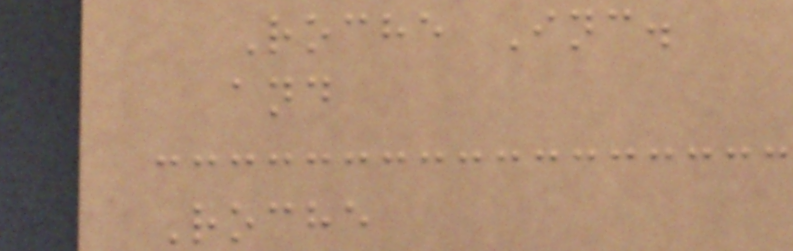Roche Inc.
and
Roche
